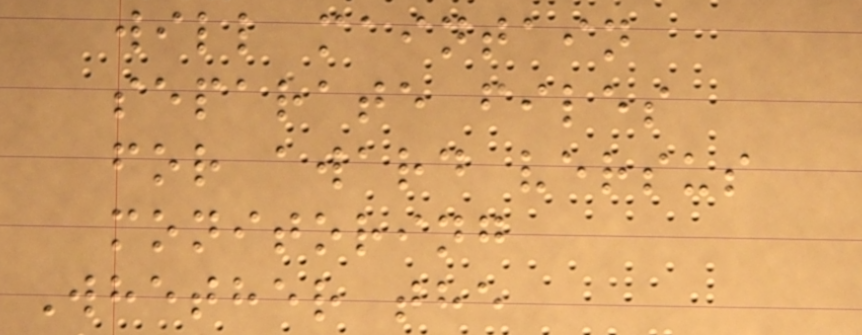will maintain
separate files
for award versus
monitoring
Whether the
